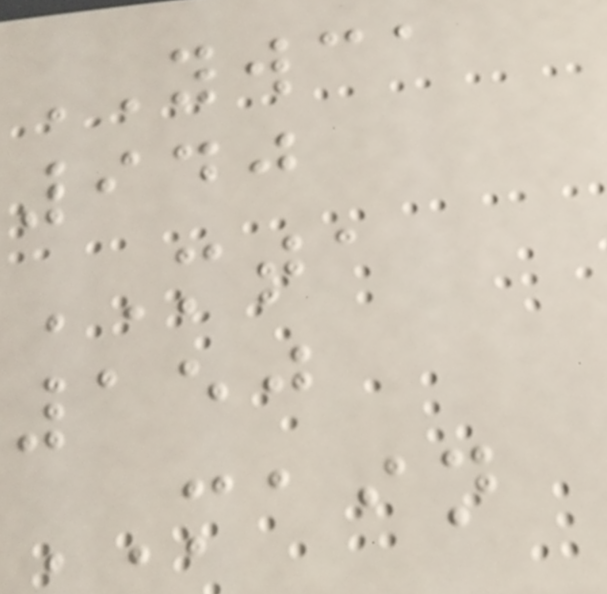YWCA
940
MTA
150
MAIN
